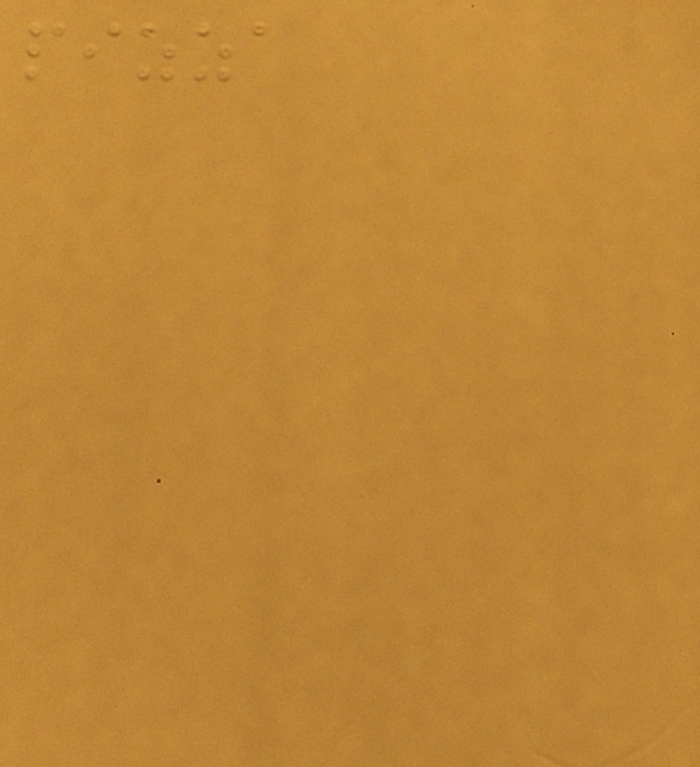pizza
